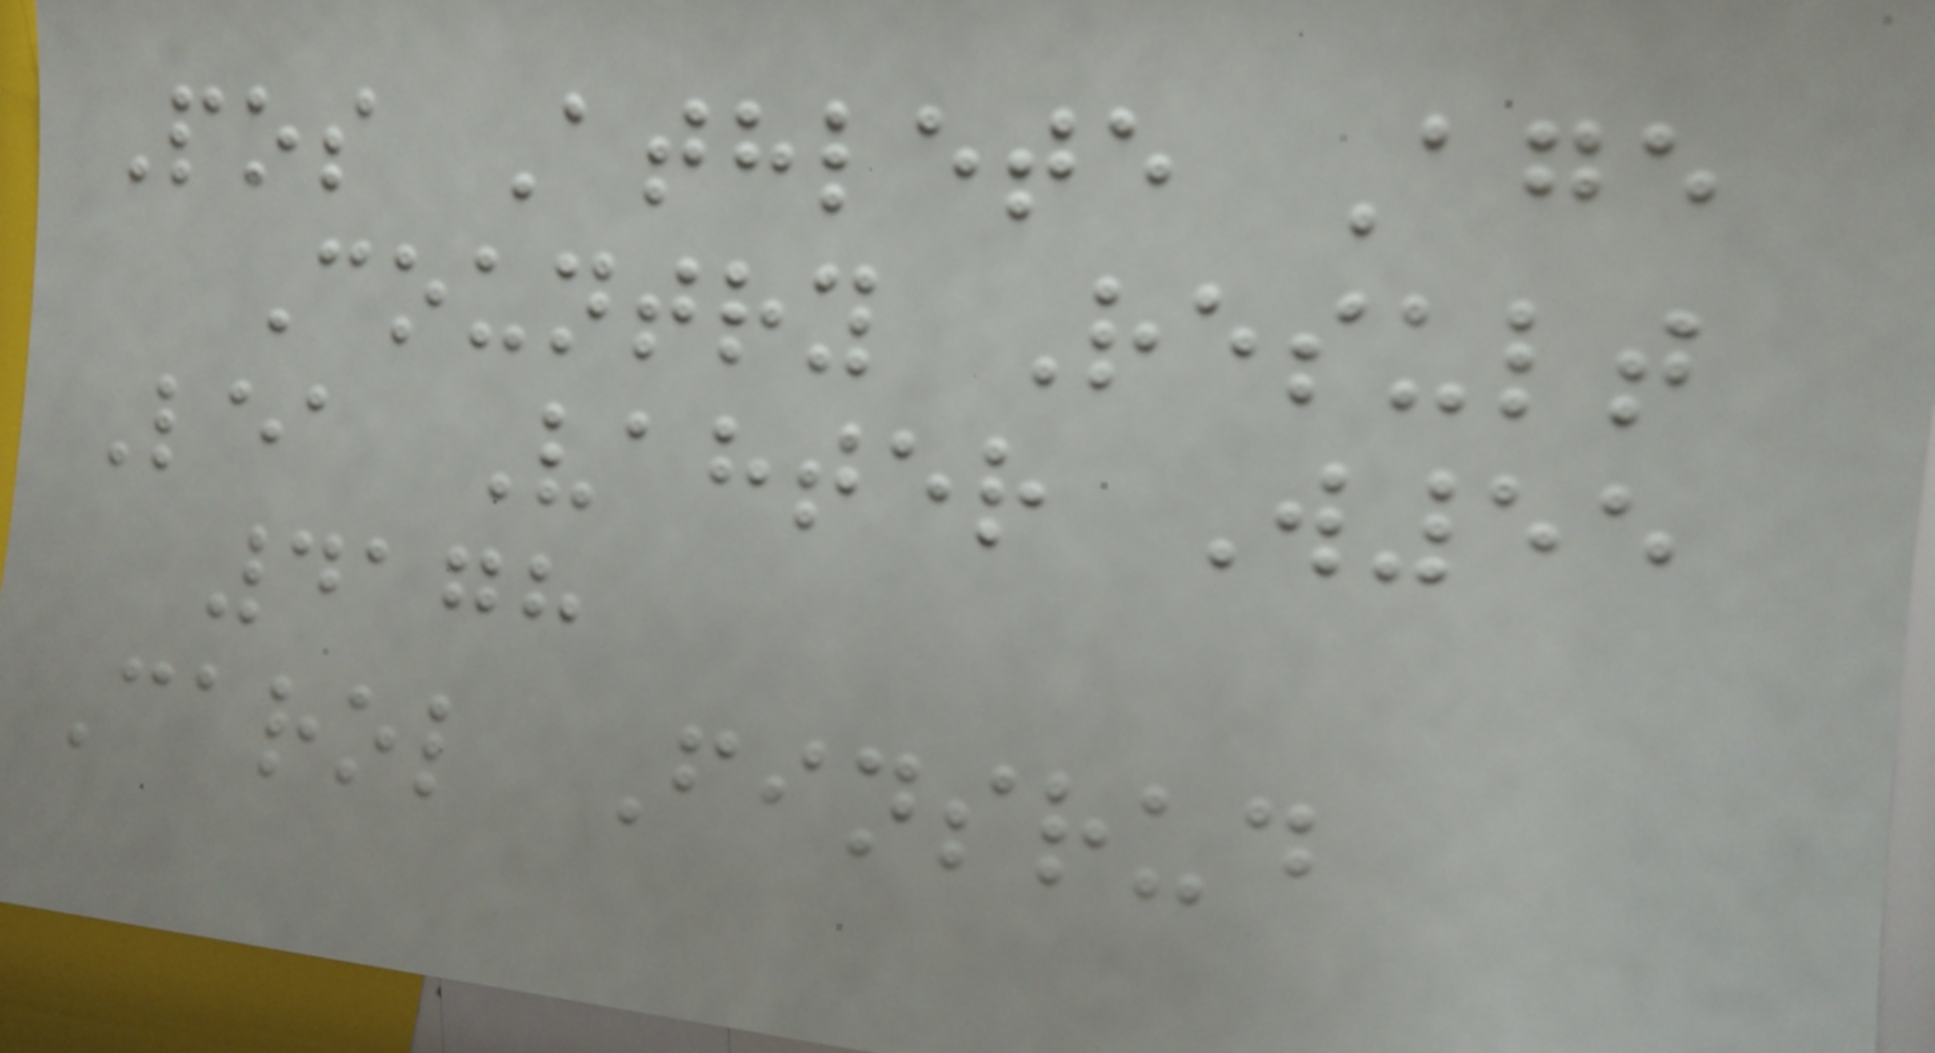Pos Athlete Age
Country Result
Lea Vahter W55
4178
Carol Finsrud
